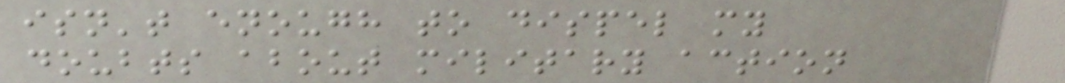isn't enough to dispel my
doubts about military action
